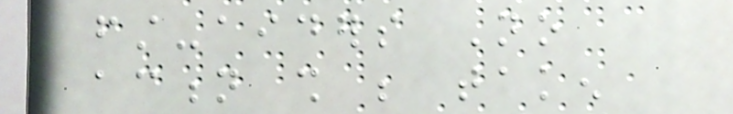first-aiders No
action shall be taken
